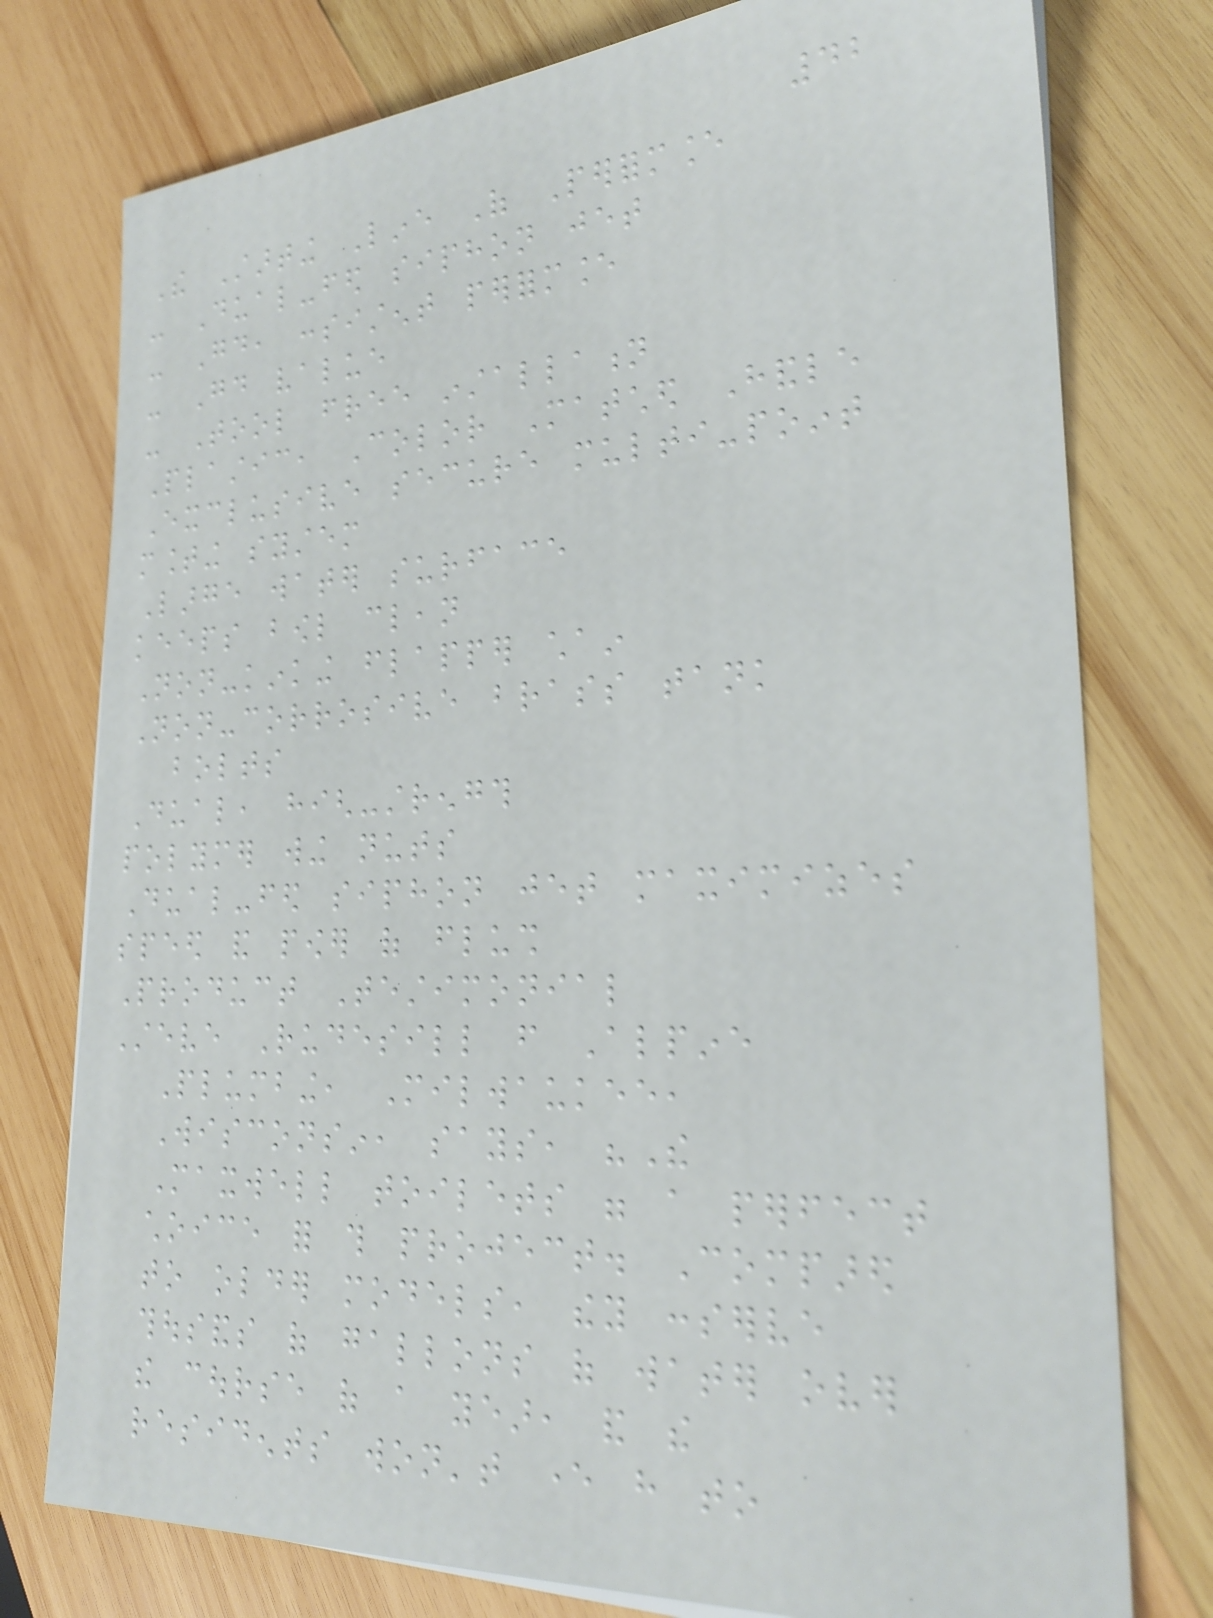42
The Starting Line Of Performance
- Dual-fed siphon jet
- Good, consistent performance
- Good value
- Tool free installation
Plastic, Color Matched Handle
Exclusive secure multi-point
mounting system
Large water surface
keeps bowl clean
Non-kinking flapper chain
Non-corrosive brass tank
bolts
Dual, high-strength
polymer wing nuts
Dual-fed siphon jet maximizes
speed and power of flush
Product Testimonial
Steve Rudesill from Alpine
Plumbing, Milwaukee,
Wisconsin, says, "The
Maxwell toilets were a perfect
choice for this project. Compared
to older models, they conserve
thousands of gallons of water over
the course of a year, and the
residents won't ever have to
